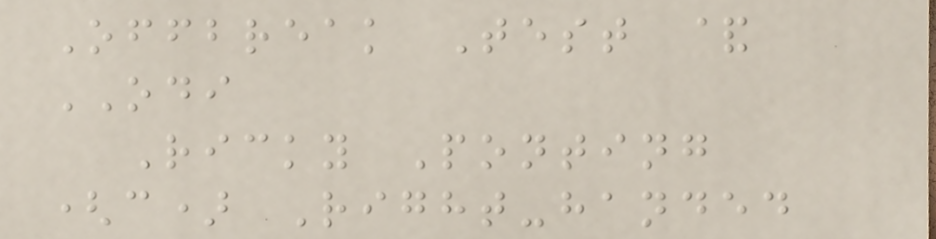Offbreak Test &
ODI
Ricky Ponting
(c) Right-handed
